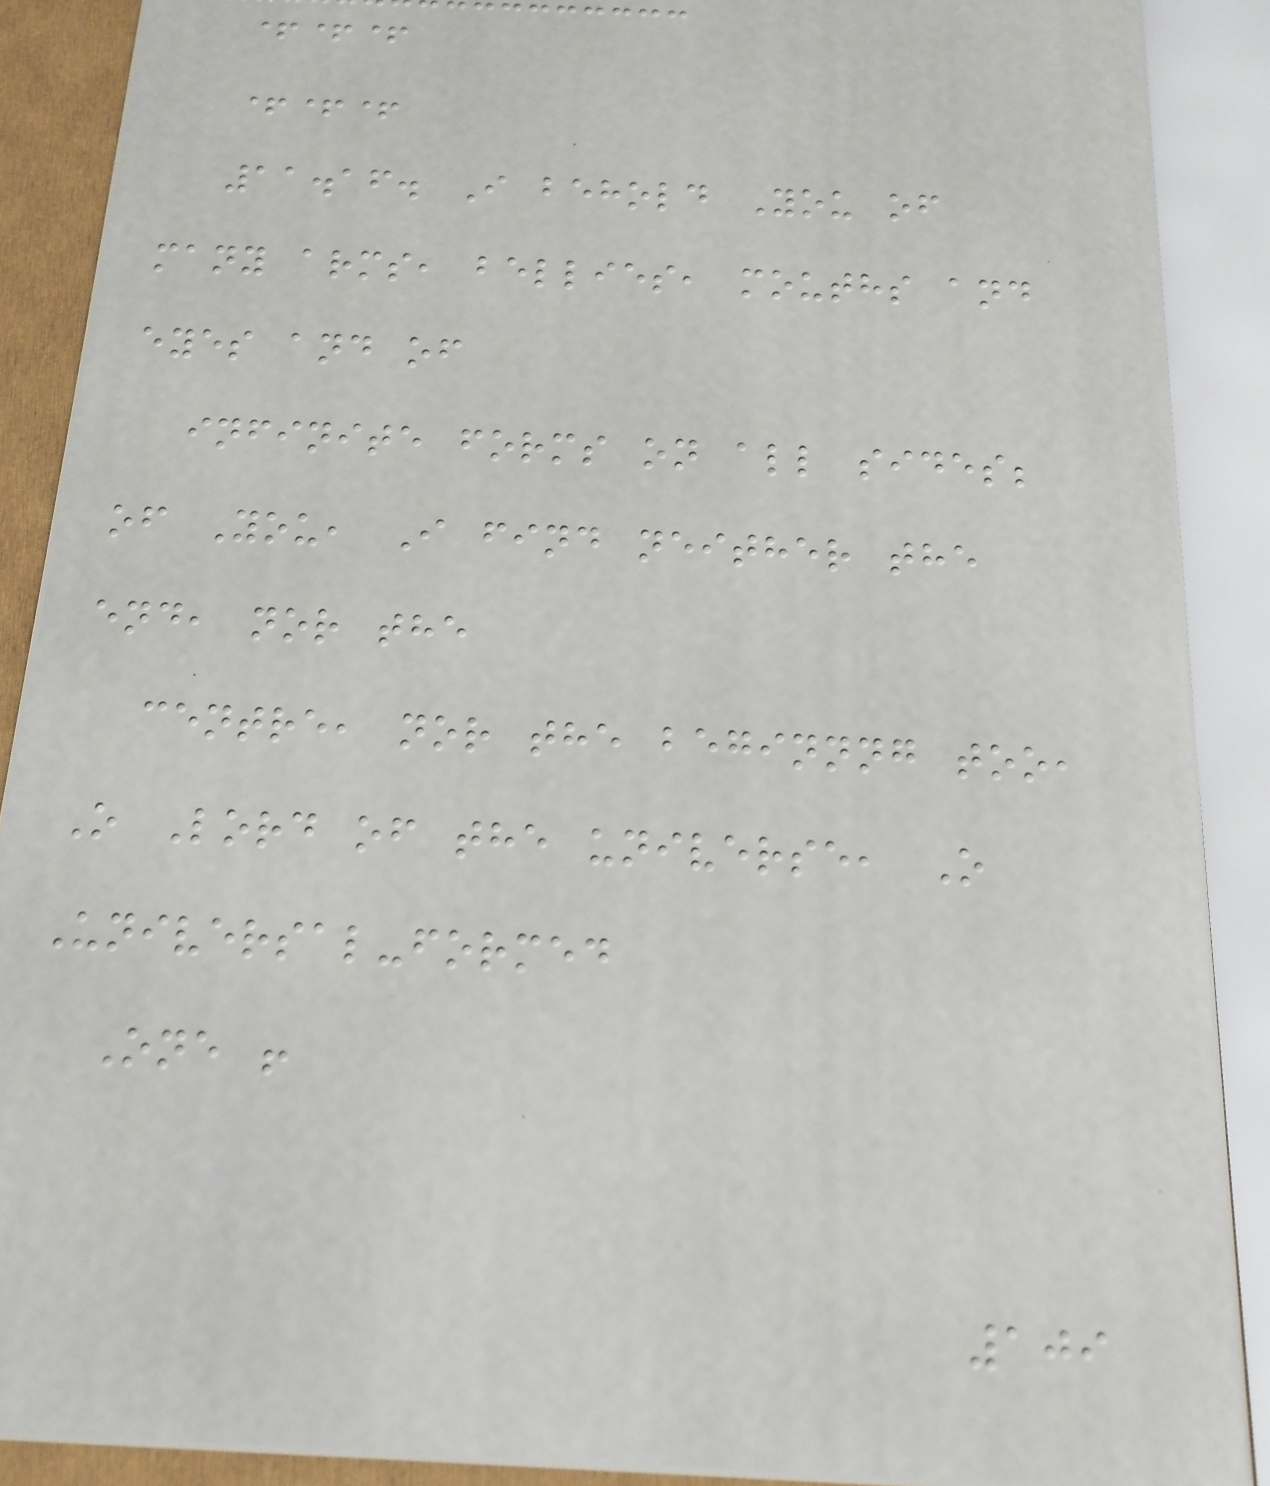+++
+++
11.16. I behold You of
many arms, bellies, mouths and
eyes and of
infinite forms on all sides;
of You, I find neither the
end, nor the
centre, nor the beginnng too,
O Lord of the universe, O
Universal-formed
One !
109
